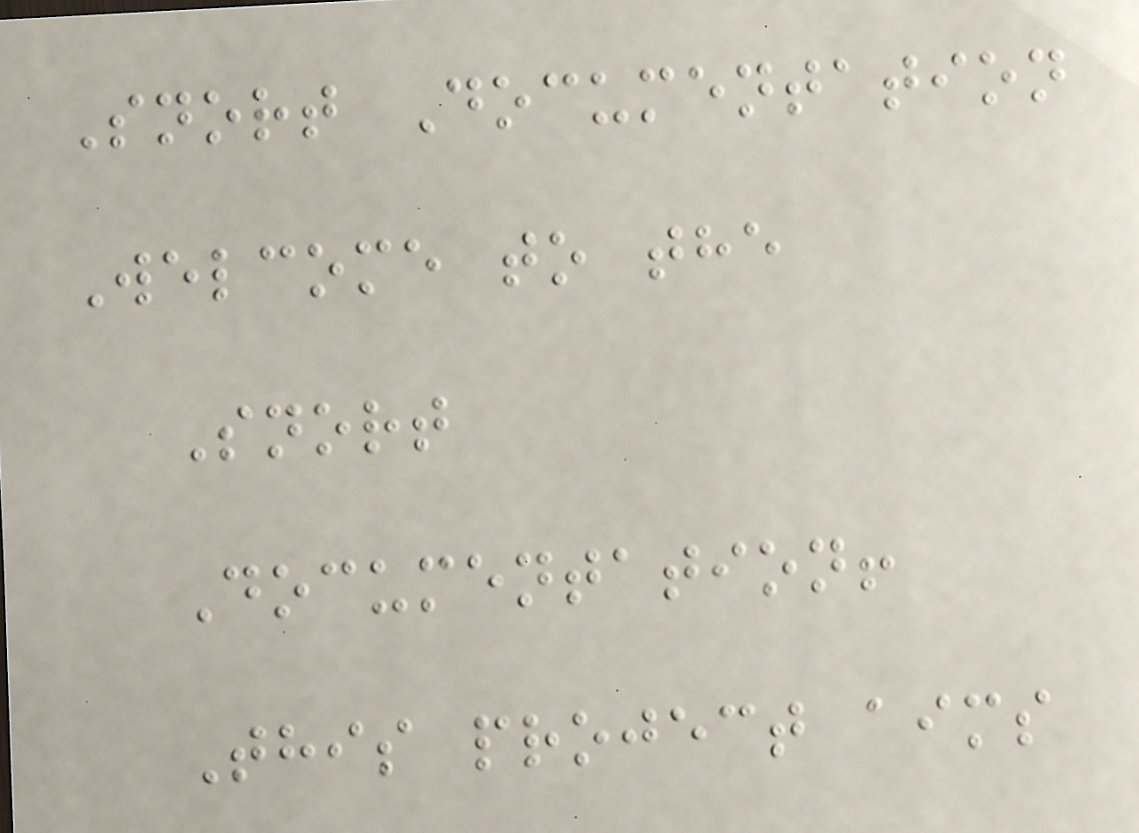Snort Documentation
Welcome to the
Snort
Documentation!
This project aims
